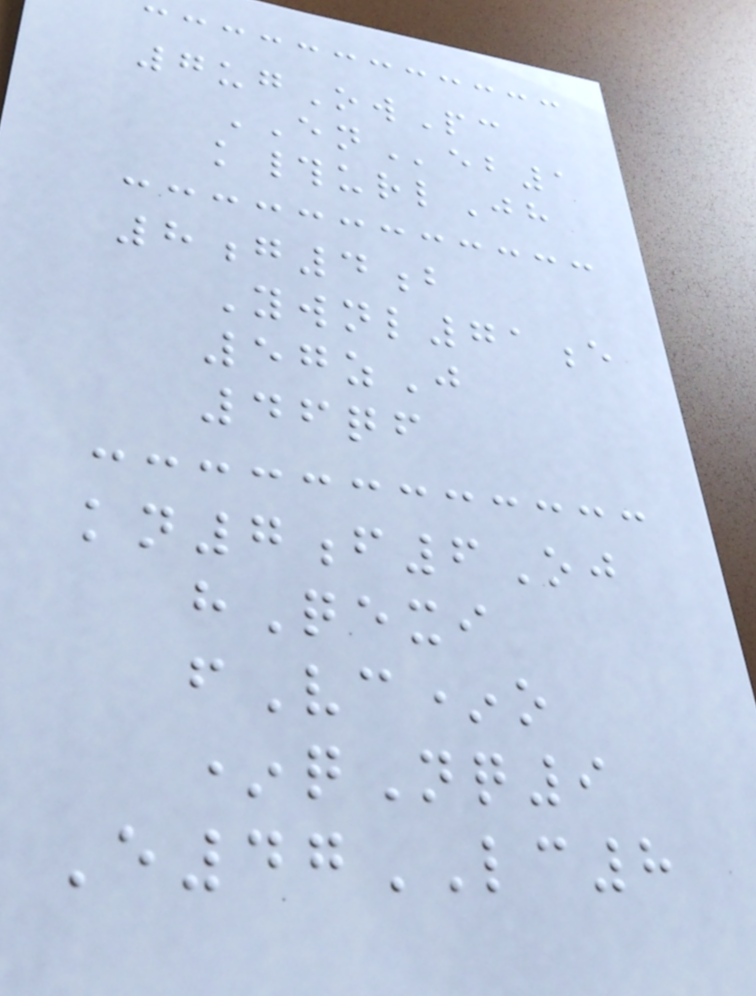7ugOwPc
ENeb1
k#urlJh
8g4b
Ywnl71e
57zJ
46qf
kn7f6Oj
hQexi
fVc*o
*qNq9
E47LC8
